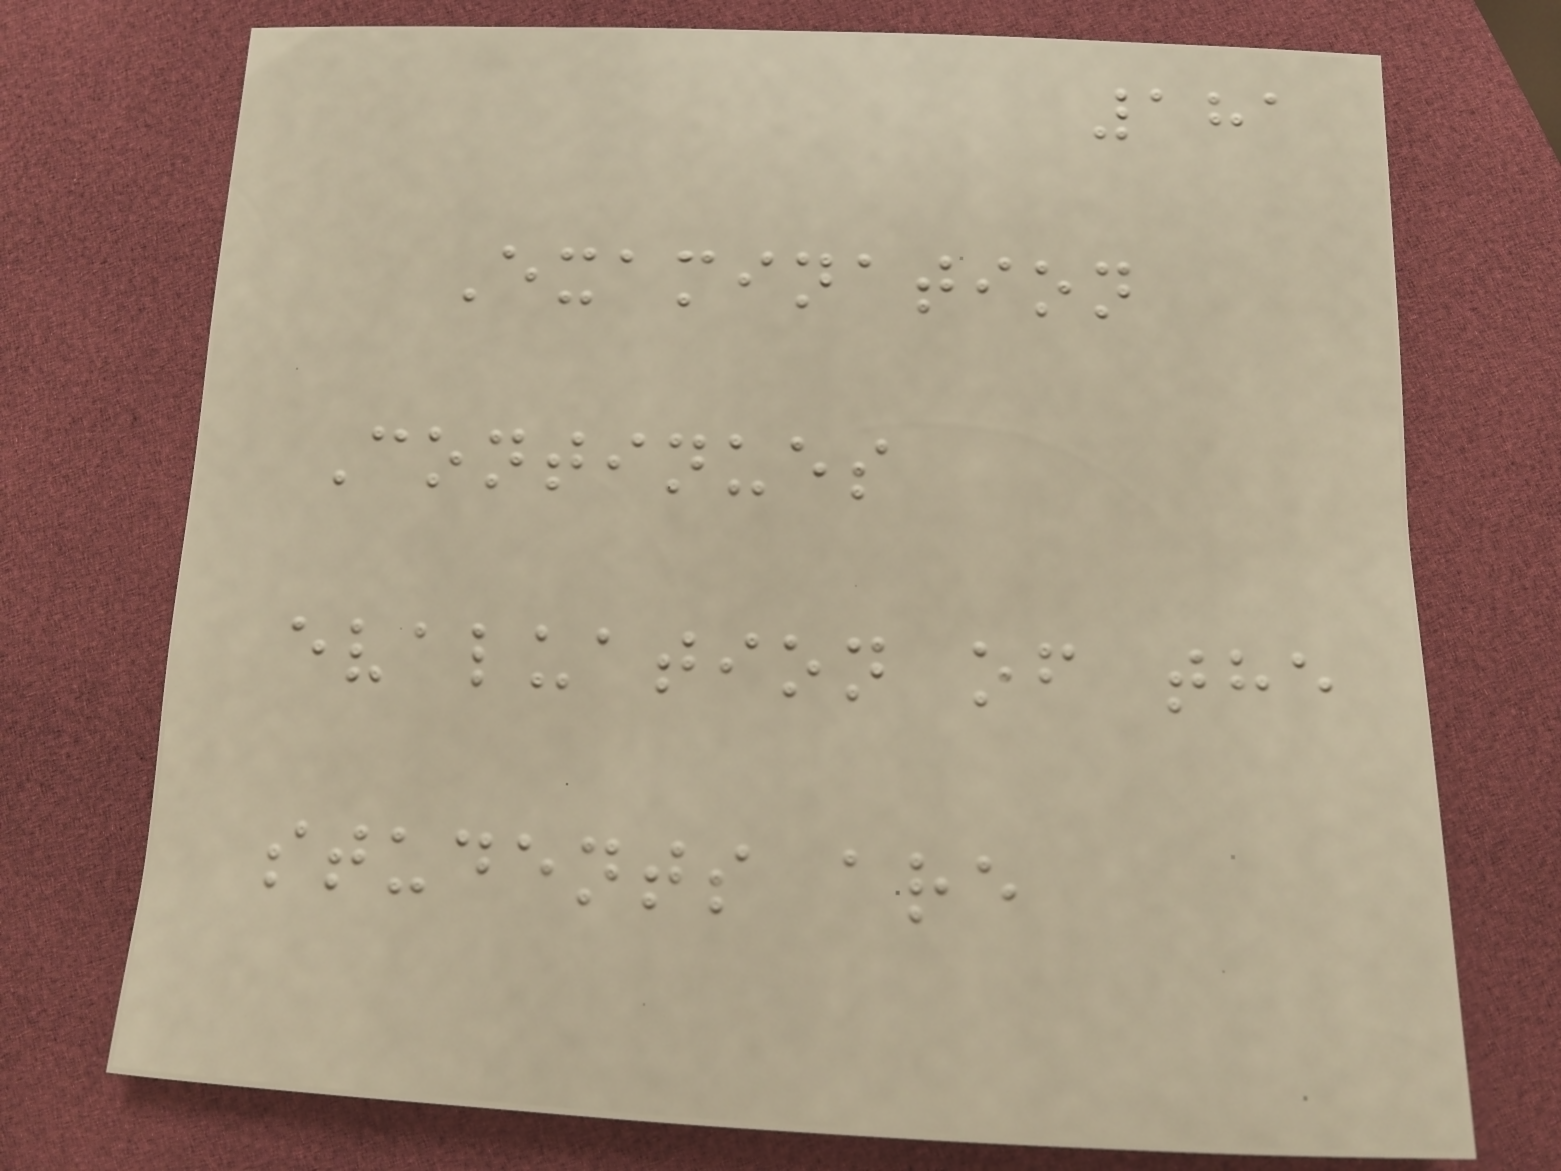181
Examination
Continues
evaluation of the
students are
